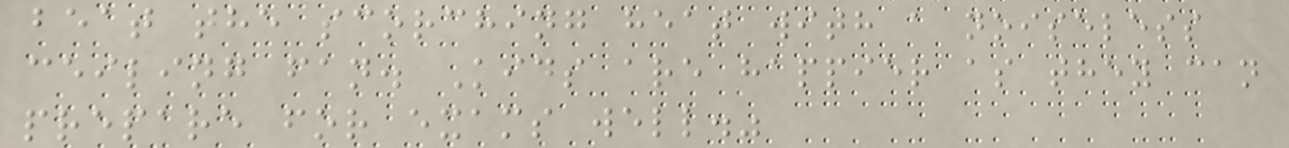beat the scorching heat with a noiseless
ceiling fan. Kids are happier as they can
prepare for exams well."
